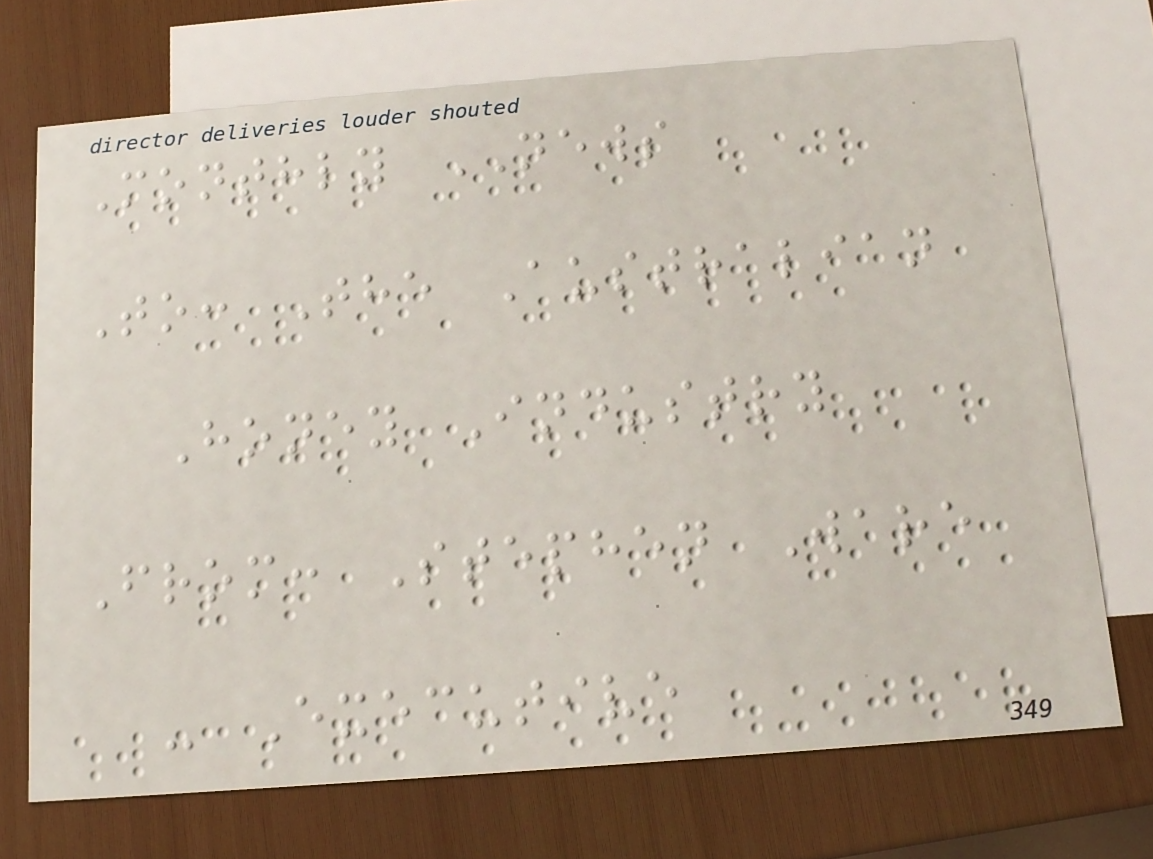Monthly NEWS
To: The Australian
Honey Industry
From: Stephen Ware
- Executive
